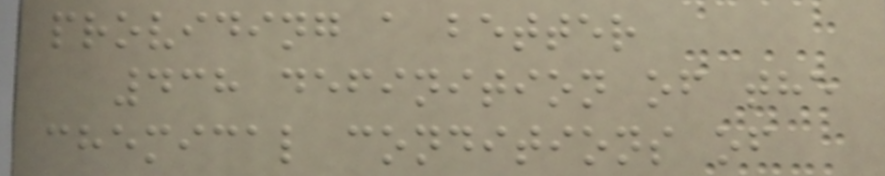providing a better
438 definition of the
chemical conditions of
